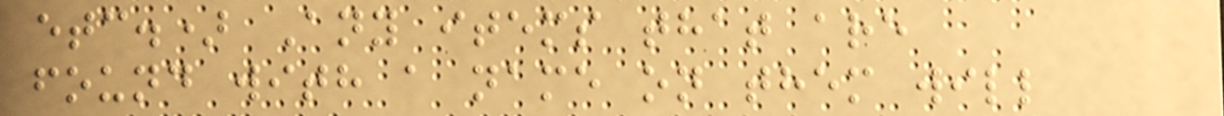etc.) Any items that are
found with a name on them will
